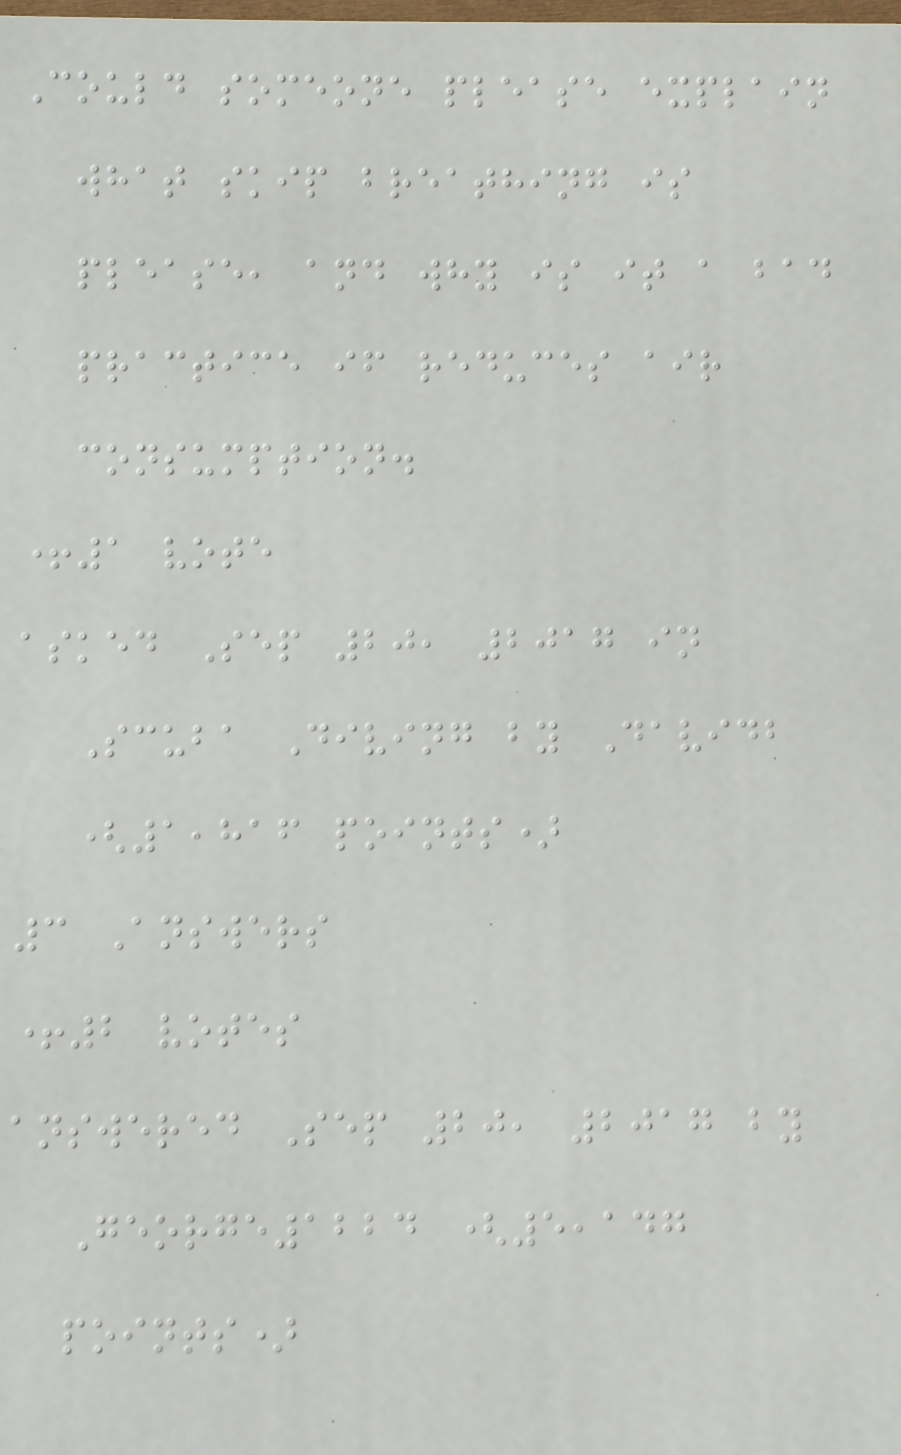Could someone please explain
what skip breathing is
please, and why is it a bad
practice if reduces air
consumption.
+1 vote
asked Sep 20, 2017 in
Scuba Diving by Davidb
(1,816 points)
3 Answers
+2 votes
answered Sep 20, 2017 by
George1224 (5,147
points)
